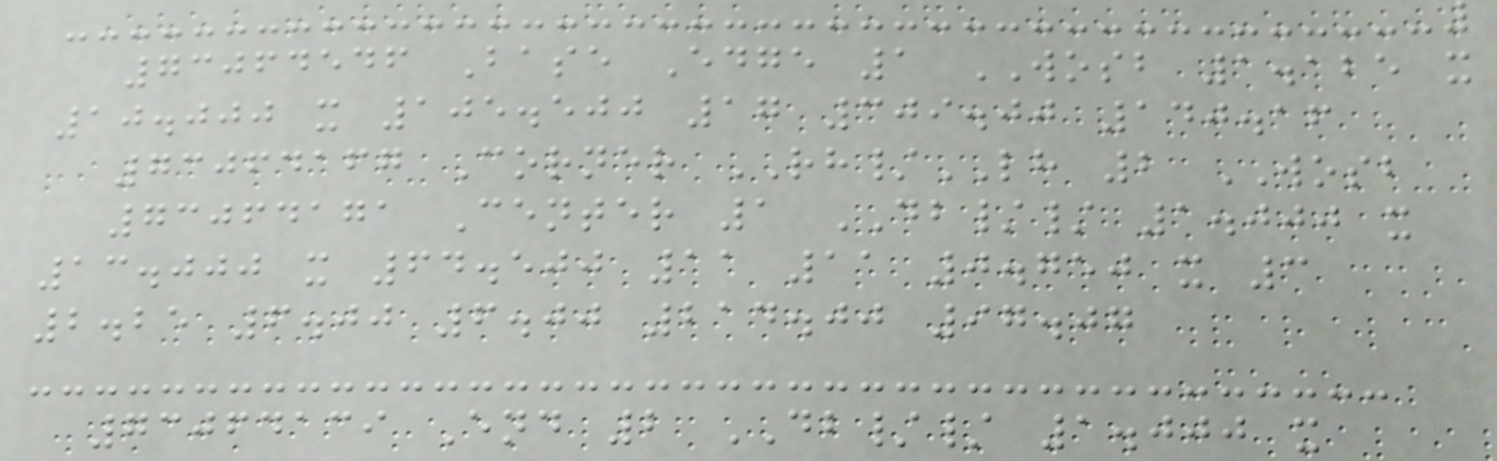73064546 Base Edge 1 WOSB 1.125 x
10.000 x 105.500 17 309.00 140.16
73064167 Corner RH/LH 2 WOSB
73064171 Center 1 DB// 1.000 x
13.000 x 64.500 11 11 0.750 x 3
2.25 6.00 6.00 214.00 97.07
73064139 End 2 DB// 1.000 x
